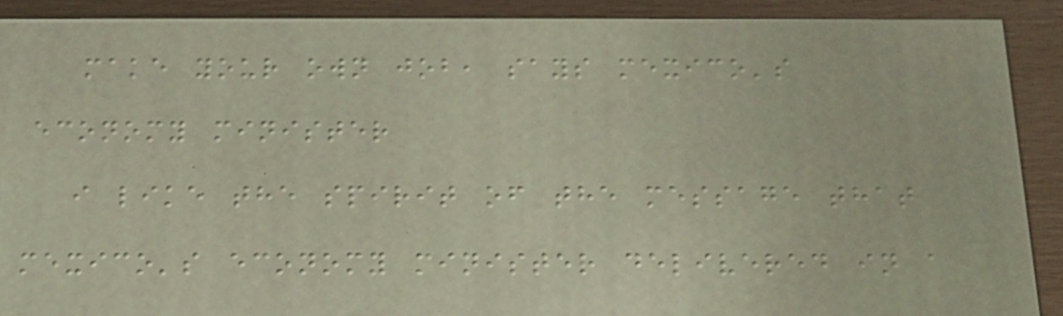make your own job, says mexico's
economy minister
i like the spirit of the message that
mexico's economy minister delivered in a
